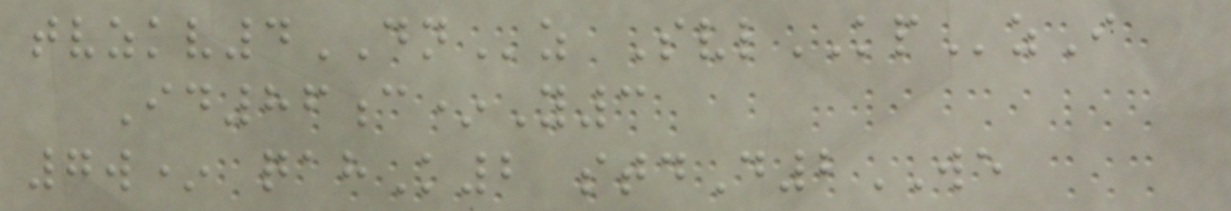tvzkv4DNz SvlKPzI
Id86c*Y3
7w* qahK2 stdD2WE
